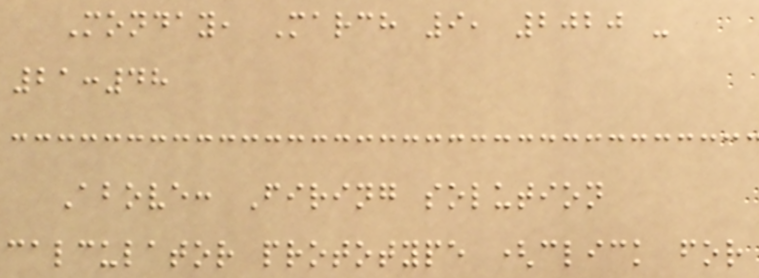Monday, March 9, 2020 -
21:48
Above: Firing solution
calculator prototype (click for
